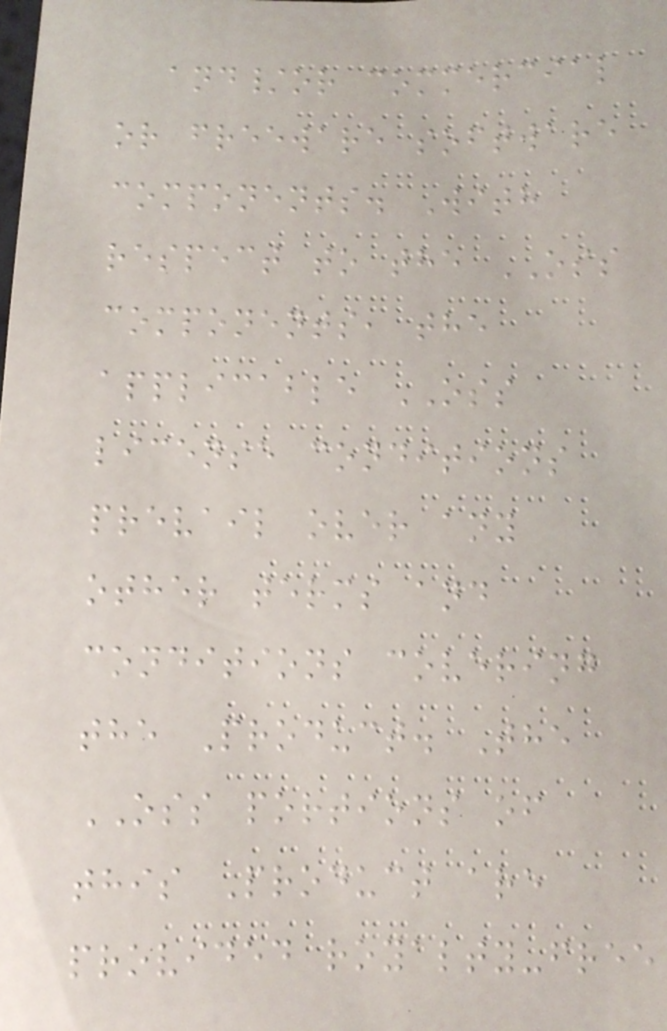and/or commercial
or freeware software
components. With
respect to the OSS
components, the
applicable OSS
license conditions
prevail over any
other terms and
conditions covering
the Product. The
OSS portions of
this Product are
provided royalty-free
